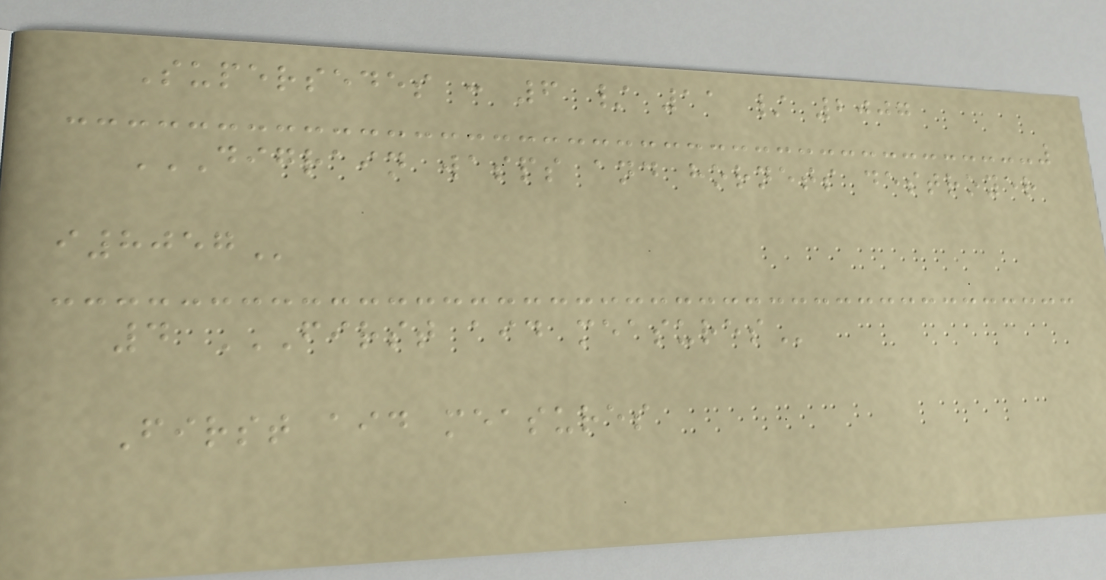Supersedes : 6 / 11 / 2007
DIGRAIN WASPS AND HORNETS DESTROYER
I8057
4 FIRST AID MEASURES
First aid measures
